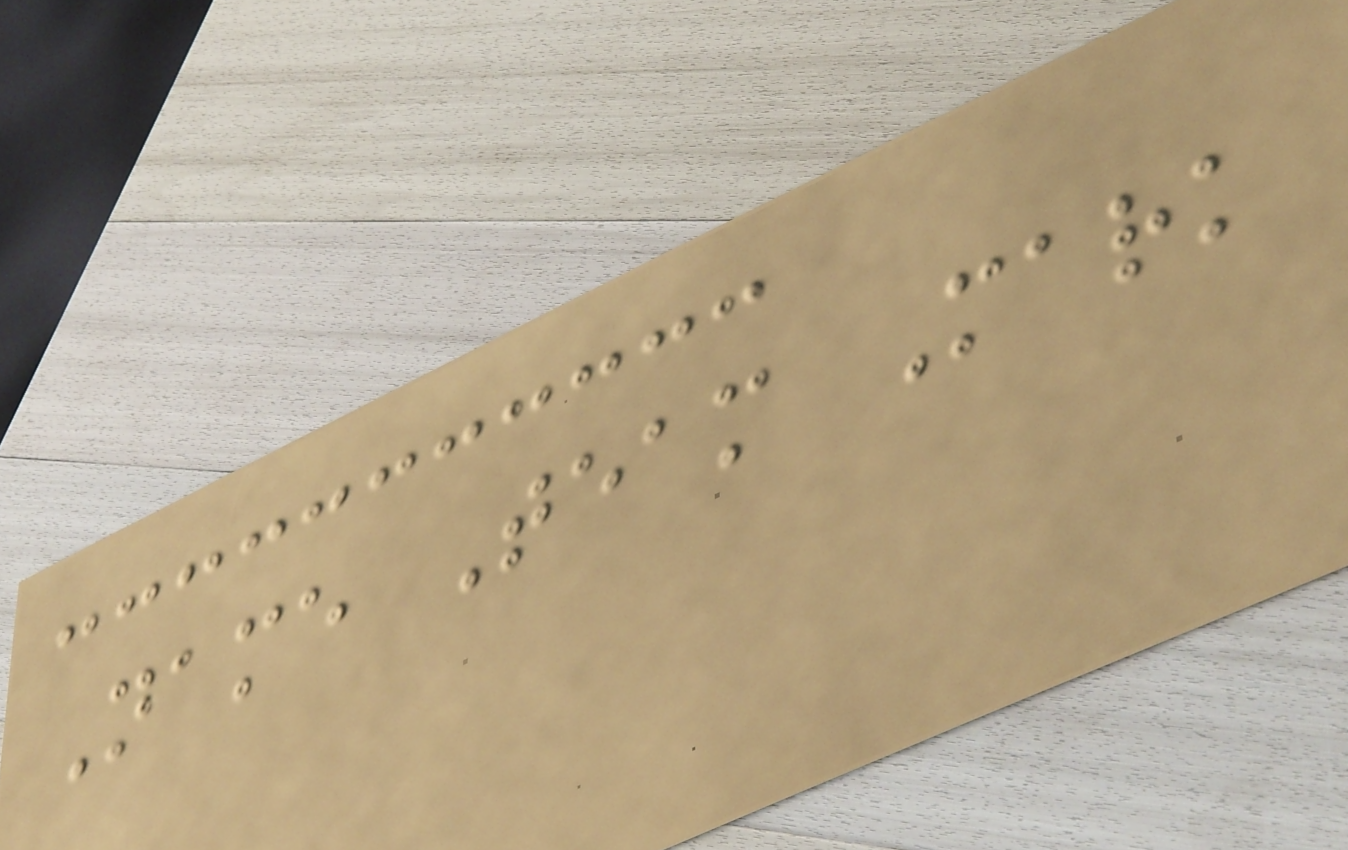Name Team Mark
